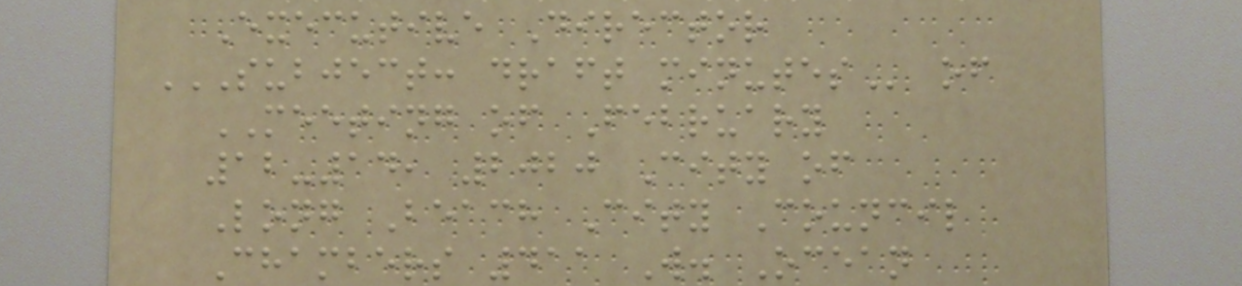Executive Director
SUBJECT: DRAFT MINUTES of
MEETING of February
12-14, 2020 City of
Long Beach City Council
Chambers 411 W. Ocean
